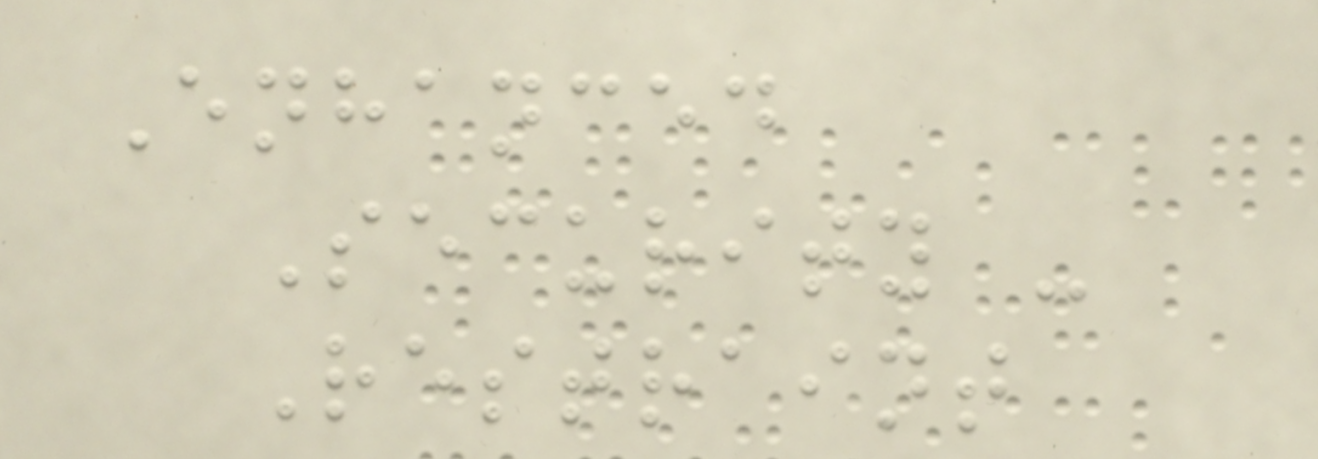Enhanced
Security -
Restraint
